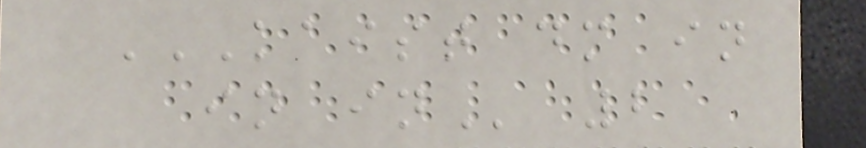KAIST DM IN
IN IN 2
